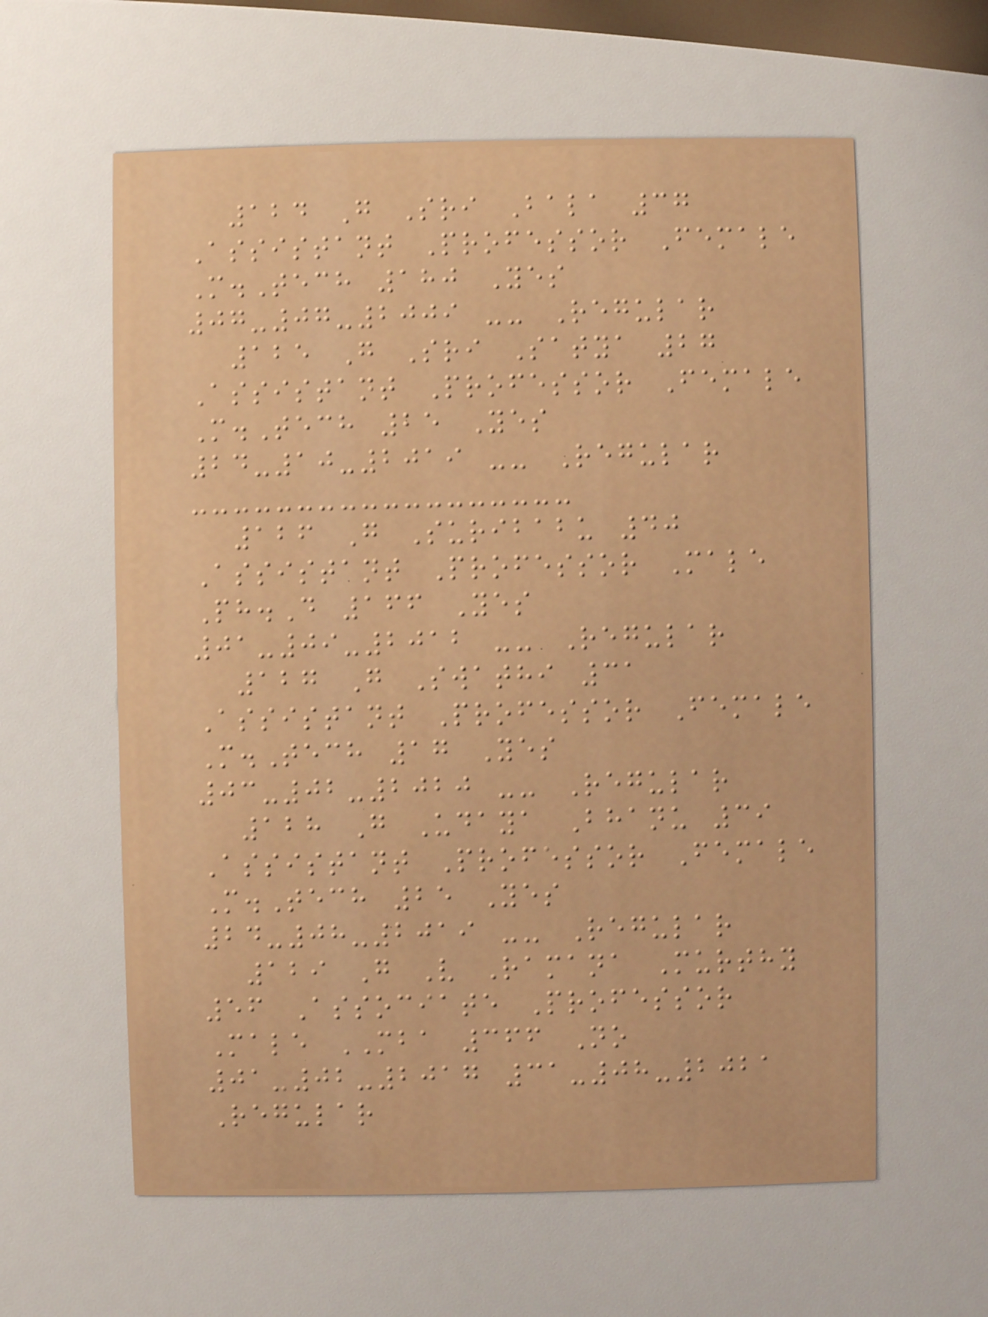124 G Sri Bala 37
Assistant Professor Female
M.Tech 180 Yes
07-07-2009 -- Regular
125 G Sri Satya 27
Assistant Professor Female
M.Tech 25 Yes
24-10-2019 -- Regular
126 G Suribabu 40
Assistant Professor Male
Ph.D 166 Yes
01-09-2012 -- Regular
127 G Swathi 31
Assistant Professor Female
M.Tech 17 Yes
03-02-2020 -- Regular
128 G Udaya Bhanu 39
Assistant Professor Female
M.Tech 25 Yes
24-08-2019 -- Regular
129 G V Ramana Murthy
56 Associate Professor
Male MBA 366 No
01-02-2017 31-08-2021
Regular
